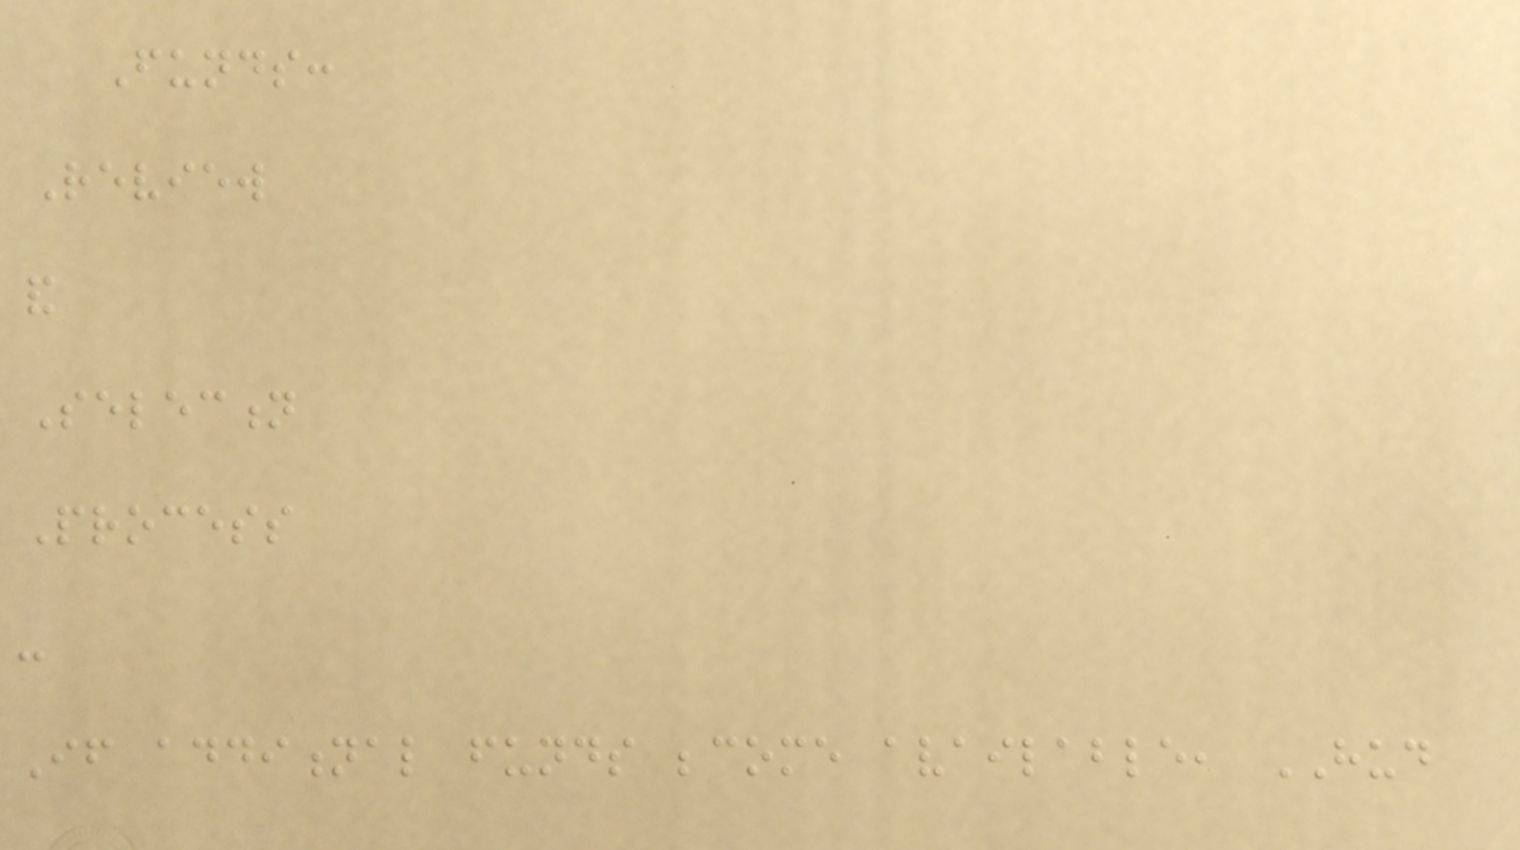Funds:
Review
and
Selection
Process
-
If additional funds become available, HUD
